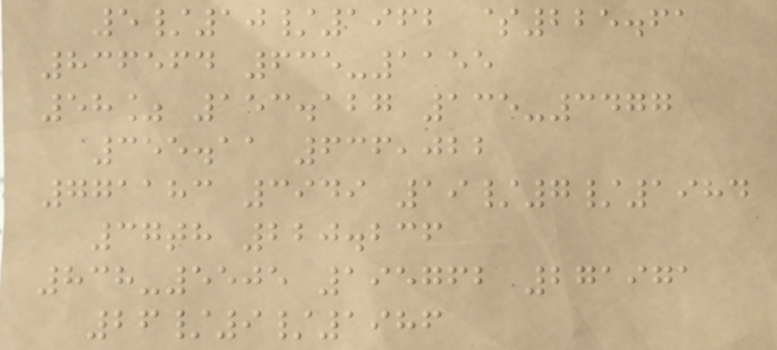5/10/1962 $225.61
836564 635-1155
58% 153.127 135-3477
355.11 636,022
771183 3949 19/7/1984
37th 220.236
838-5505 195762 271971
26/9/1986
